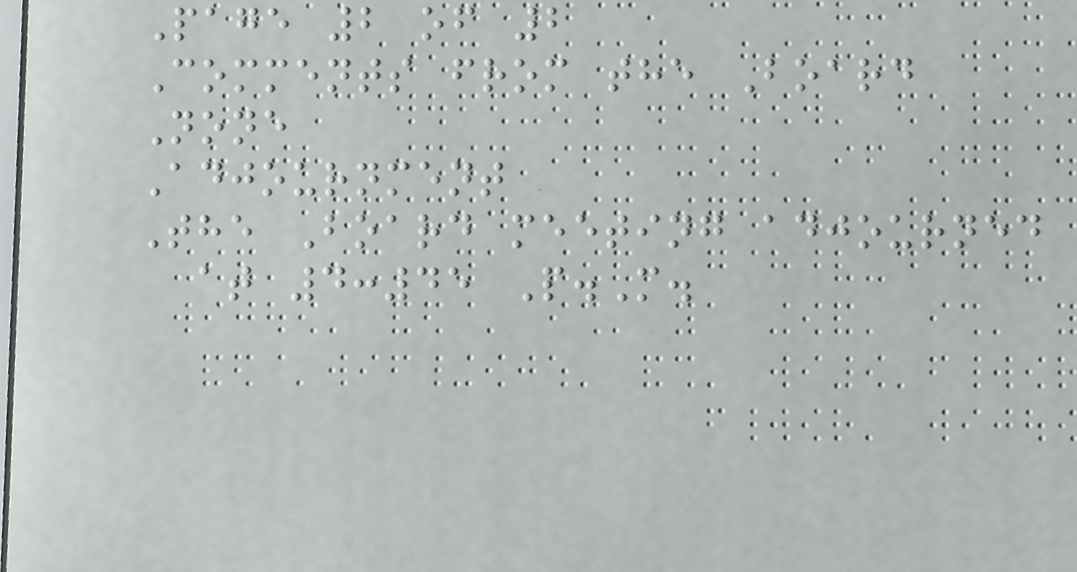Page 2 of 2
Comments from the Board
None
Adjournment
The Board meeting adjourned
at 4:45 P.M.
